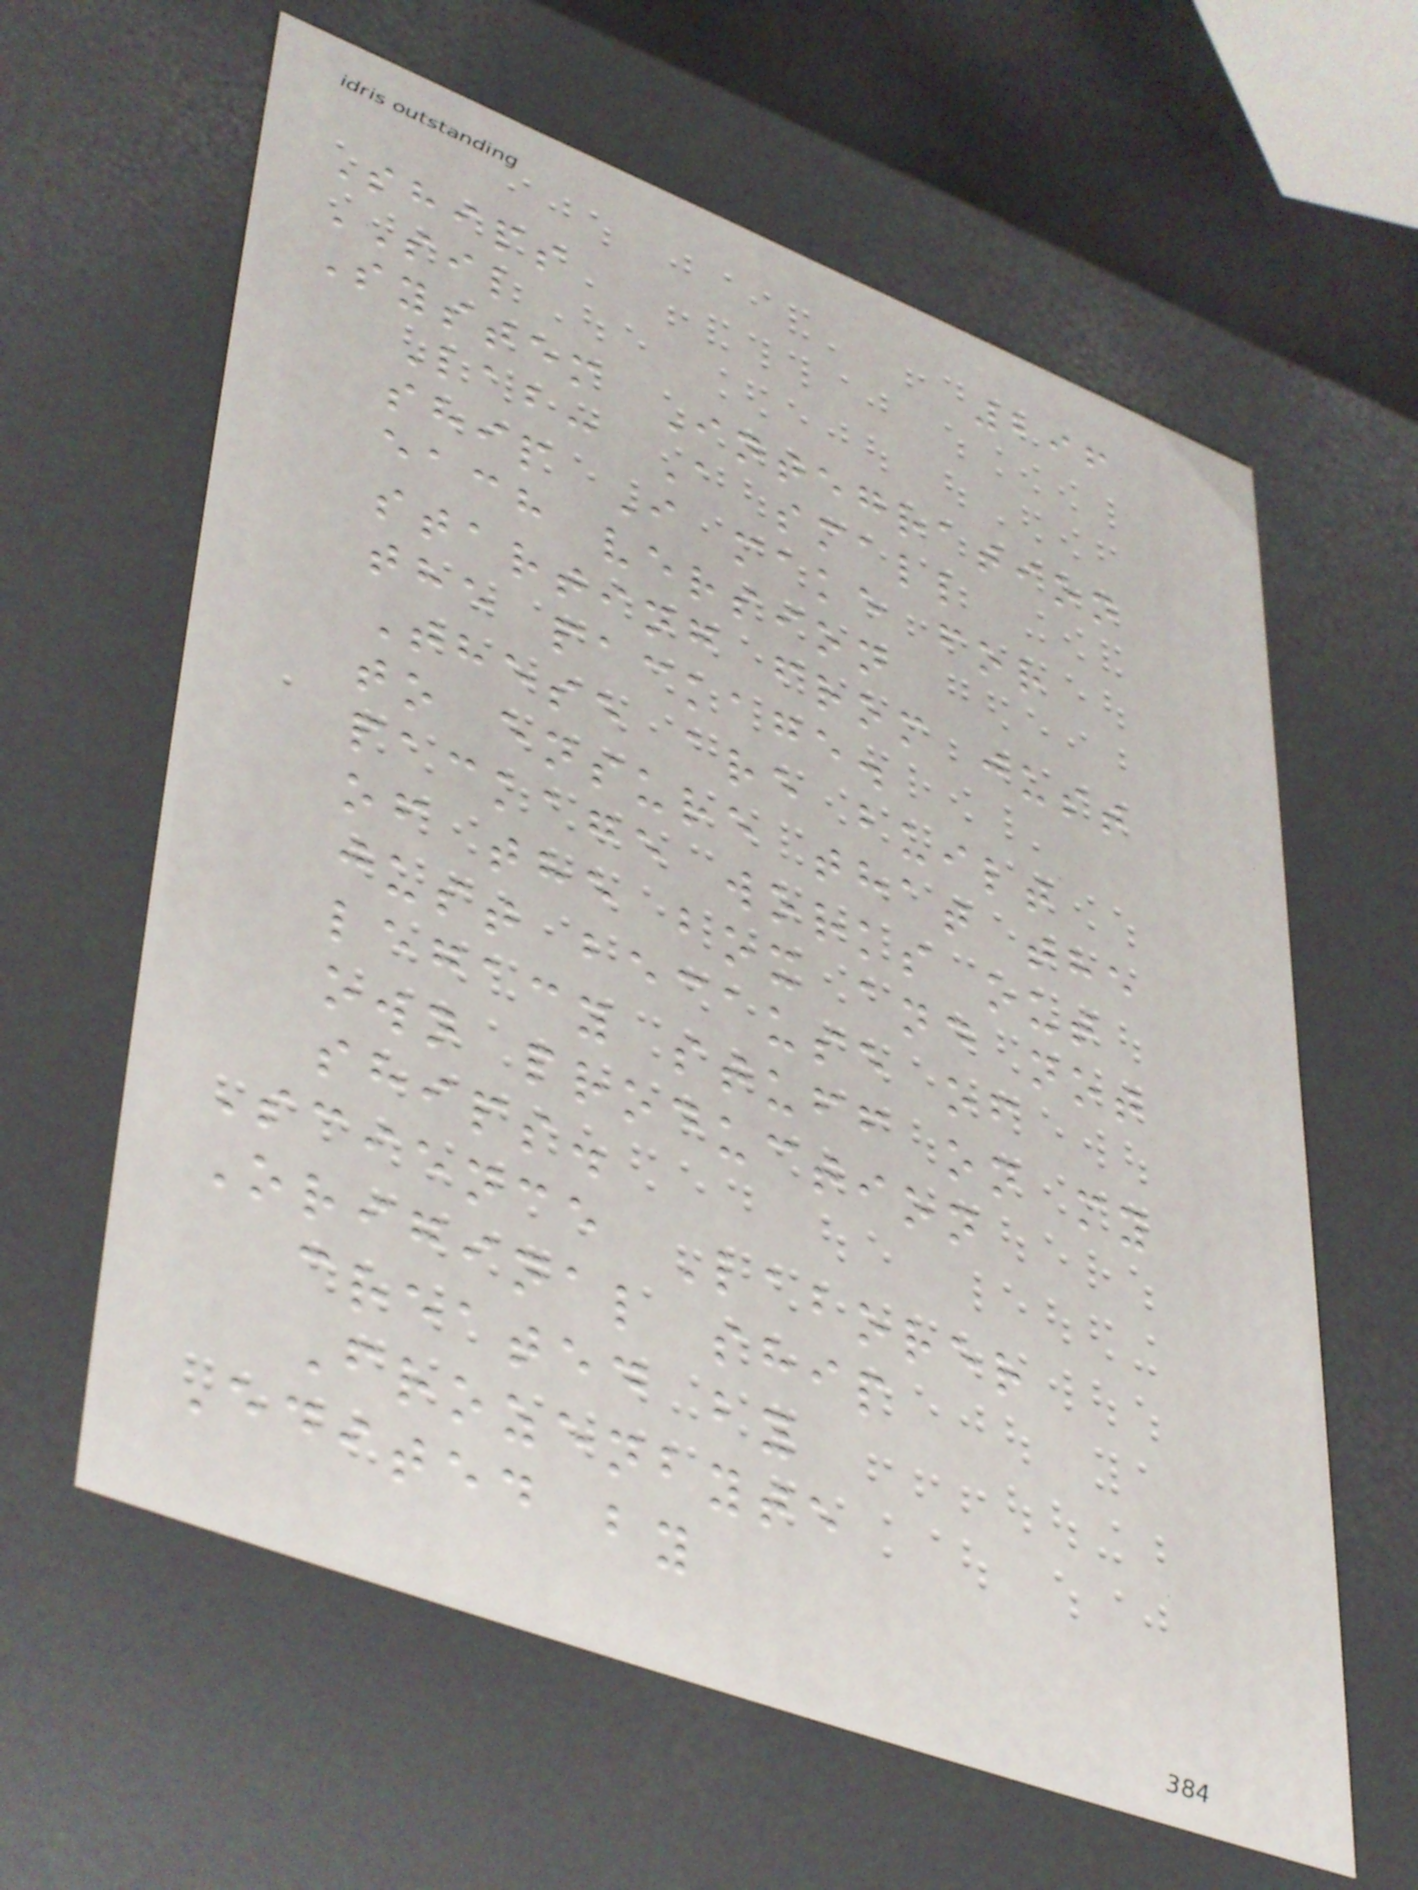296
Ships
SIL
System Integration
Lab: A small
ship I make for
each version
starting from just
the package.
These are built
to ensure that the
package works out
of the box and not
just because of
legacy stuff on my
own production
ships.
Science Laborer
Original ship
created by
Frozenbyte
Edited by
